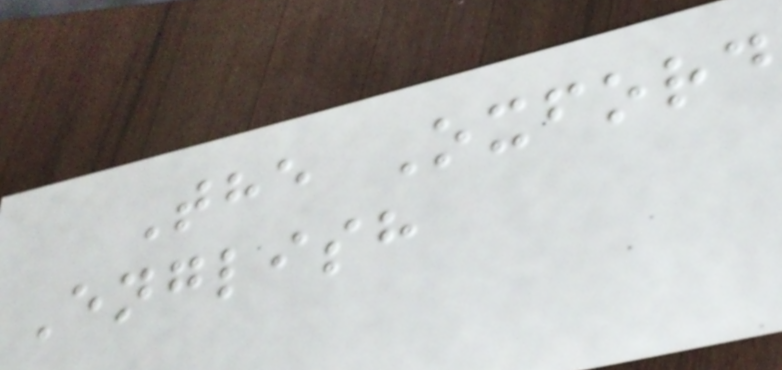The Oxford
English
